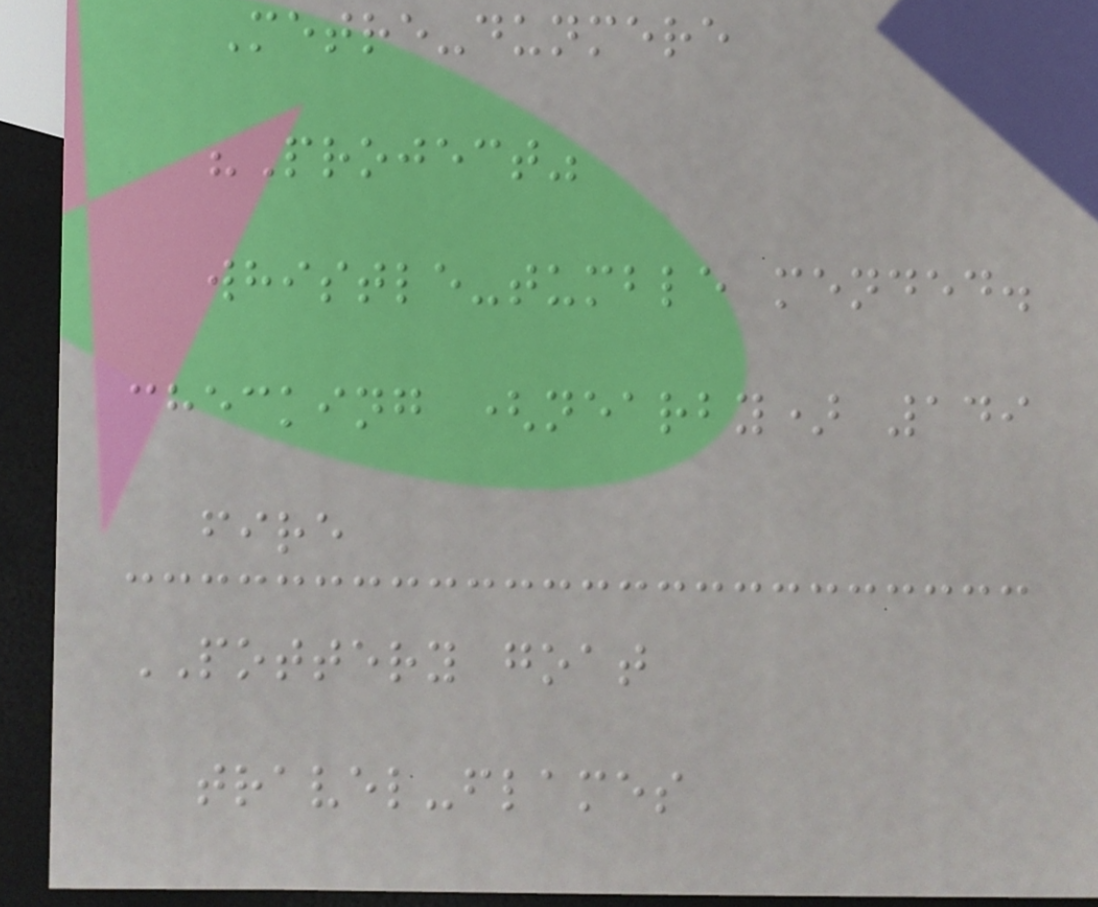Metre-dunmere
"Project"
whistle-tumble mended.
checking (nearby) 149
fire
POTTERY goat
travel-flames
